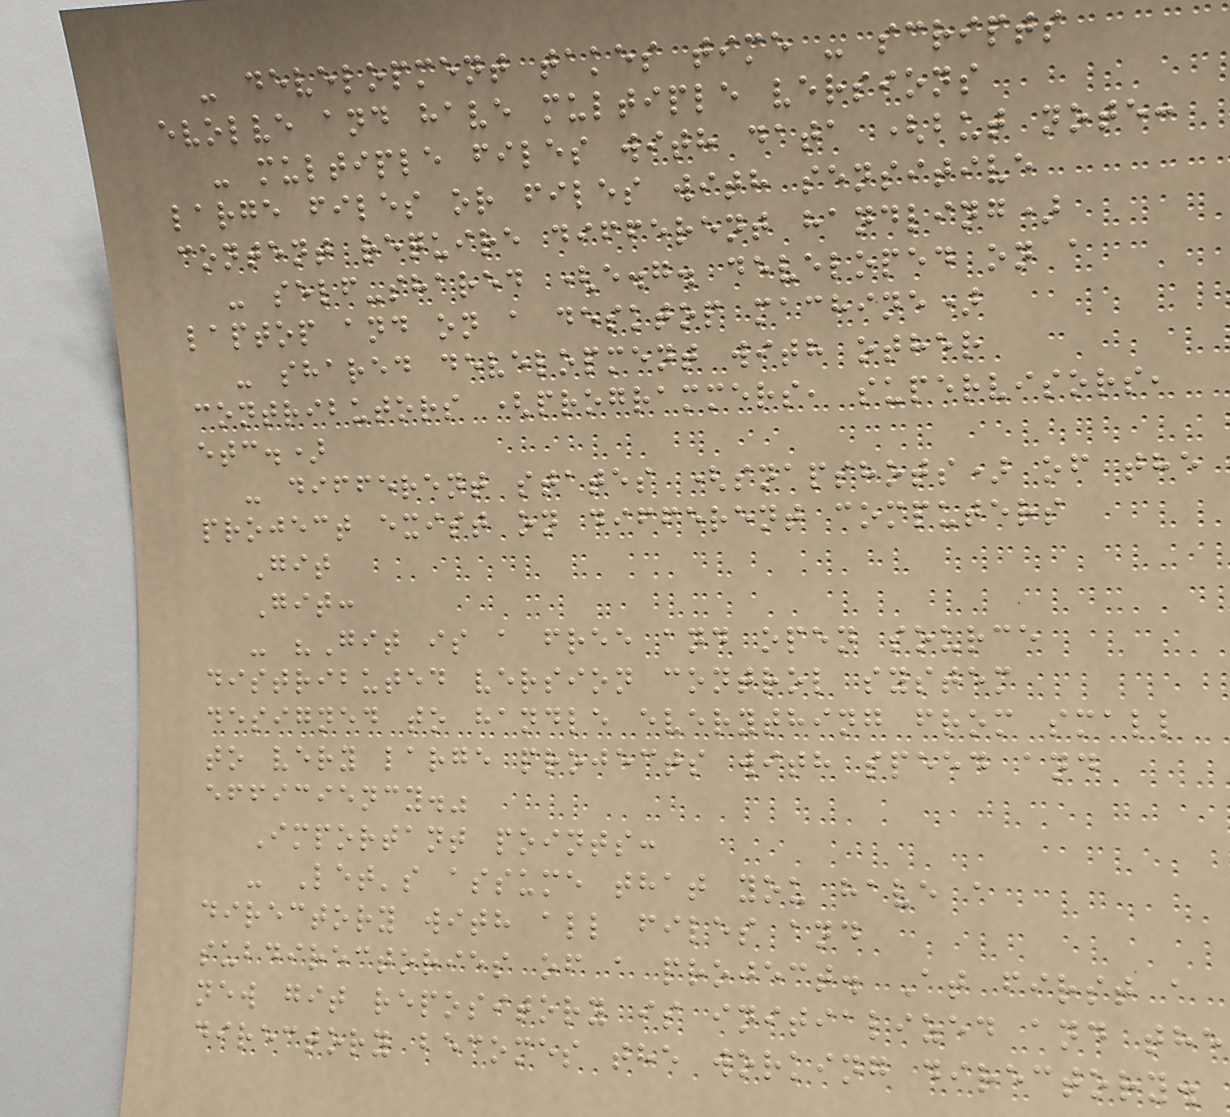- development takes time - scripts
evolve and have multiple versions
- multiple files with data (but note:
large files or files with sensitive
content require different handling)
- self-shared (e.g. developed on a
laptop and on a desktop machine)
- shared development with other
contributors (programmers, supervisors,
etc.)
- different states (snapshots) of the
project exist on different computers
Git
Git:
- "Git is a free and open source
distributed version control system
designed to handle everything from small
to very large projects with speed and
efficiency."
Important points:
- Let's assume that you have a
directory with all files and
subdirectories of a project. At first a
new git repository is initialized and the
directory becomes the working directory.
